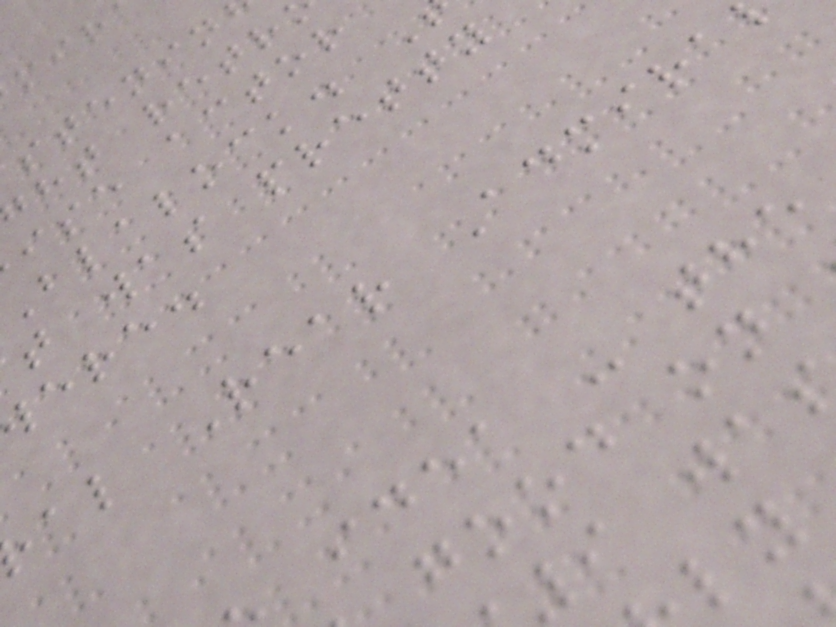ise actor
t was pretty
al Rear Admira
